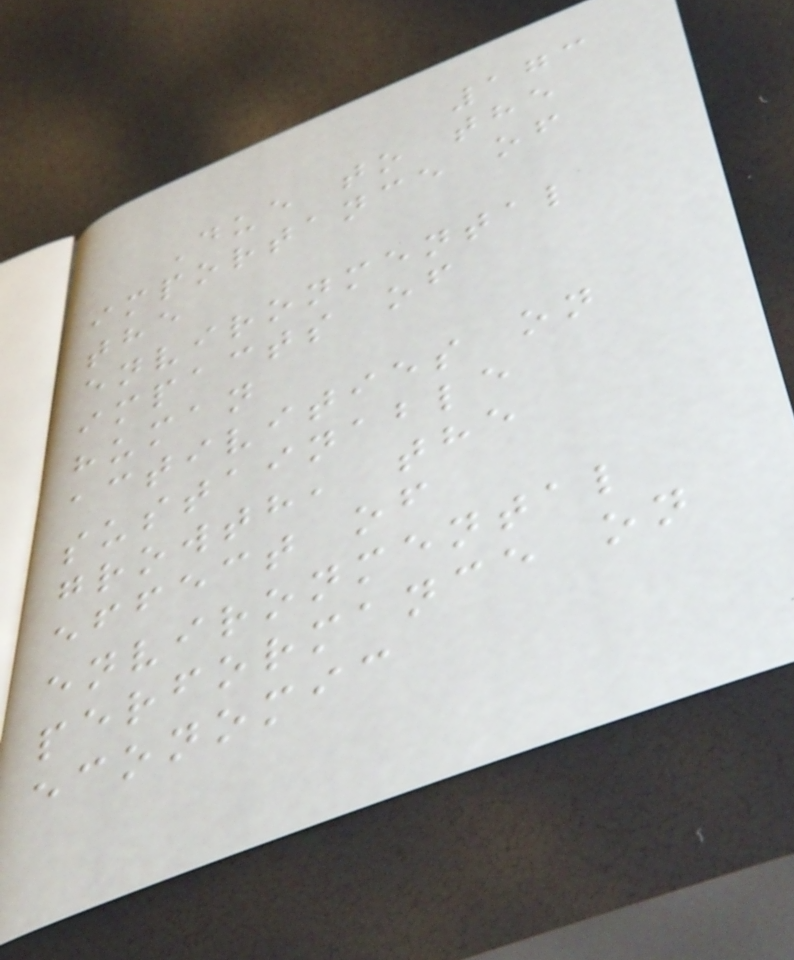173
Due to the
importance of
the
environmental
impacts of
human
activities on
sustainable
growth, the
effect of
environmental
performance on
economic
